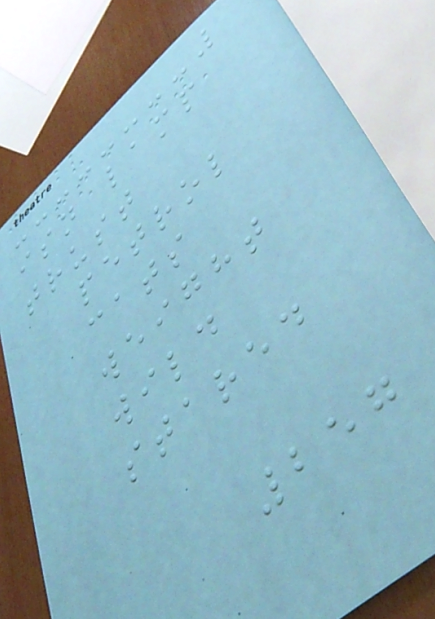isn lamp
trust
petrol
cats
weight
wild
stared
257
